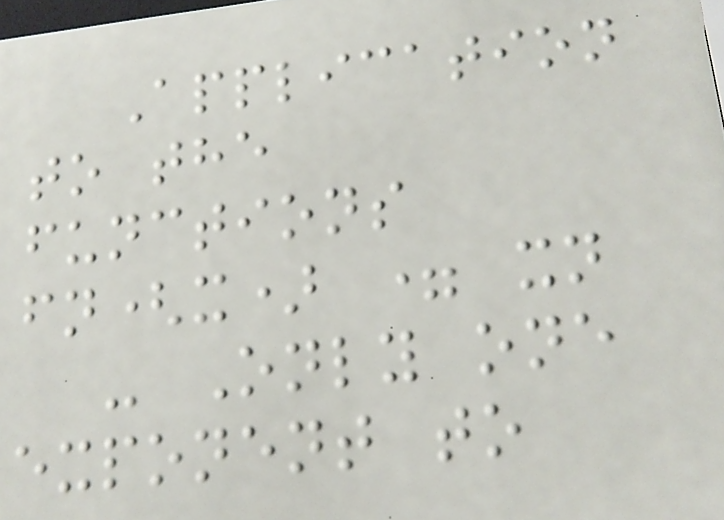Application
to the
functions
fn(x) = xn
- Only one
exponent to
